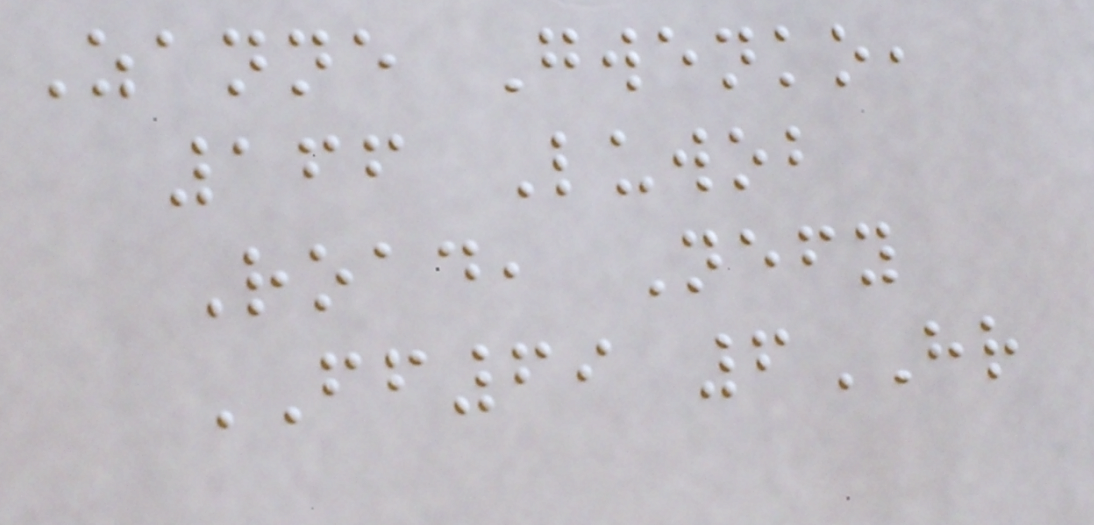Zanne Gwenko,
166 Luwob
Road, Nefy
FF69 6HR
